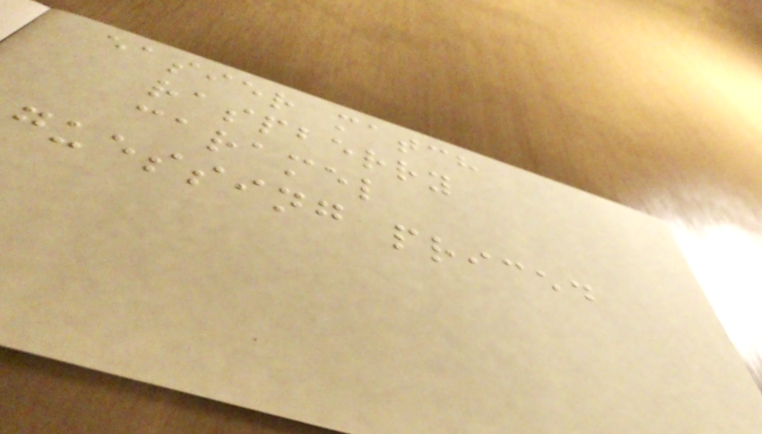easier match
raspberry
caramel
guessing priced
